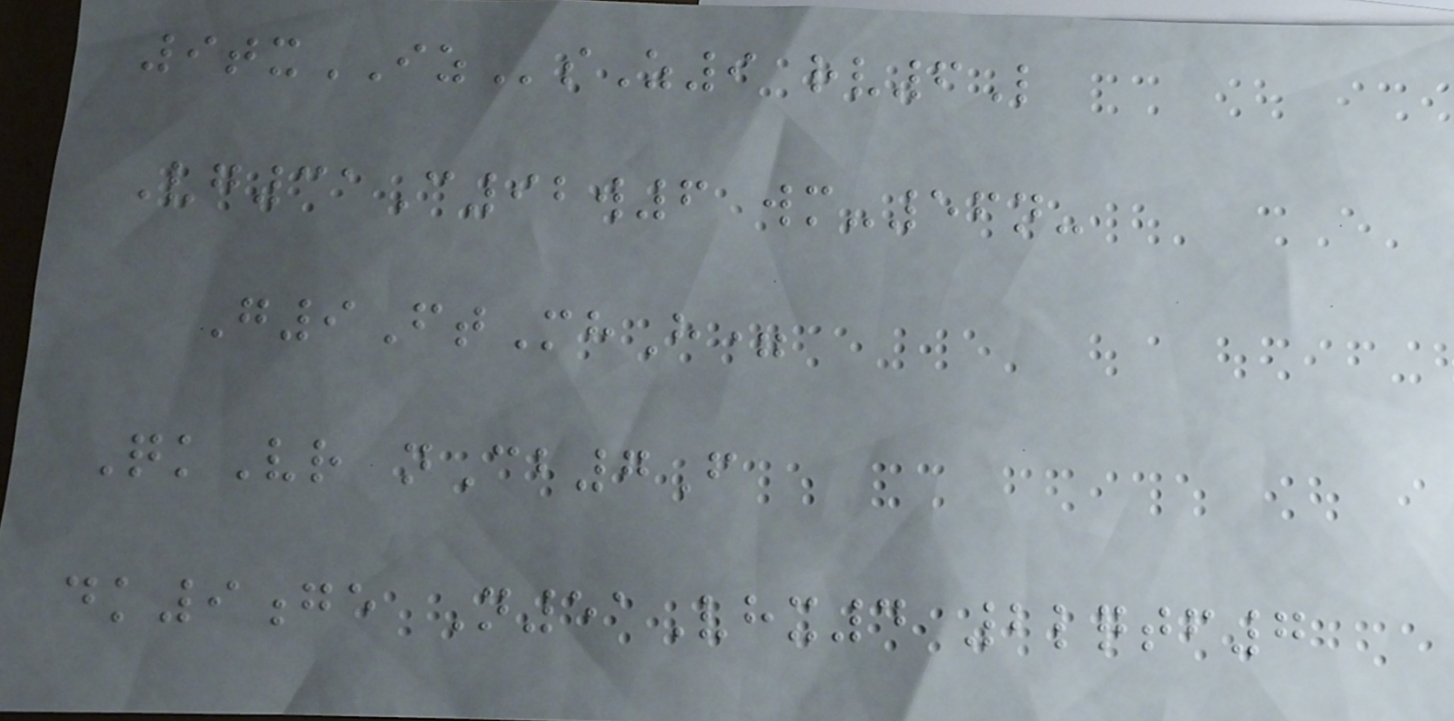9txIZsZ9 rv6L
Vg31C92w6 wm-56n-
G9FtMhH=
QkVr nCb7F
dk9ge N51Vhx4 2lqtf7
